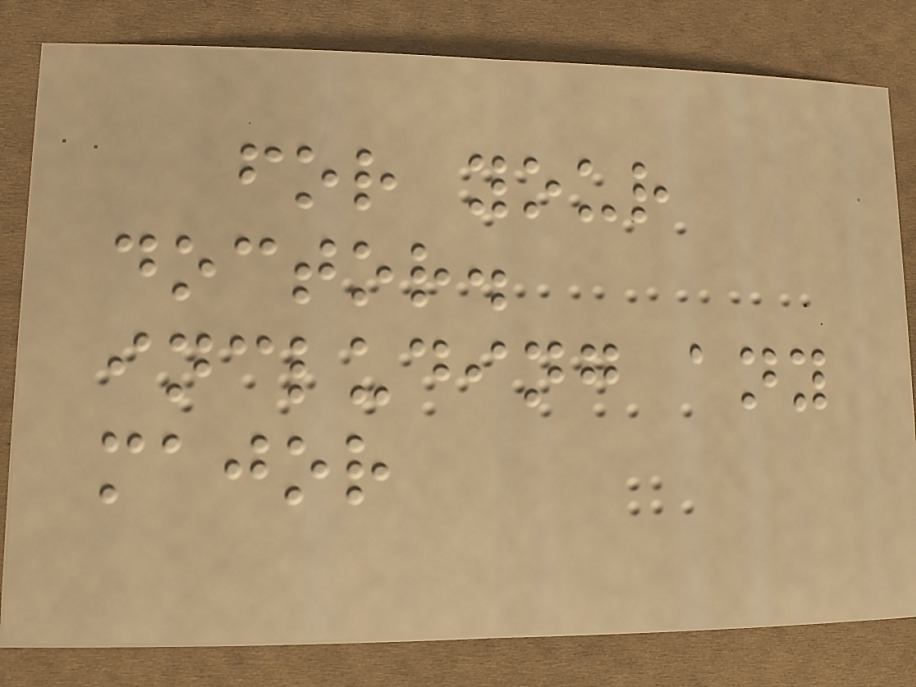for your
doctor.
including any
major
